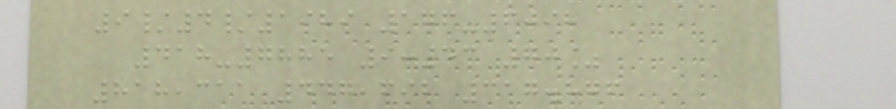9/4/1989 176-6098
418-7885 9:43 70%
818,311 447,692 317.876
